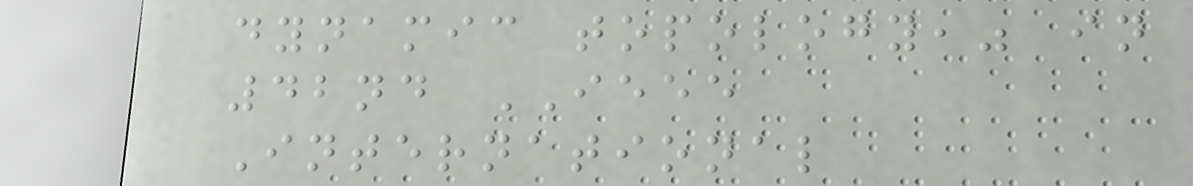dynamic topology," in
42nd IEEE
International
